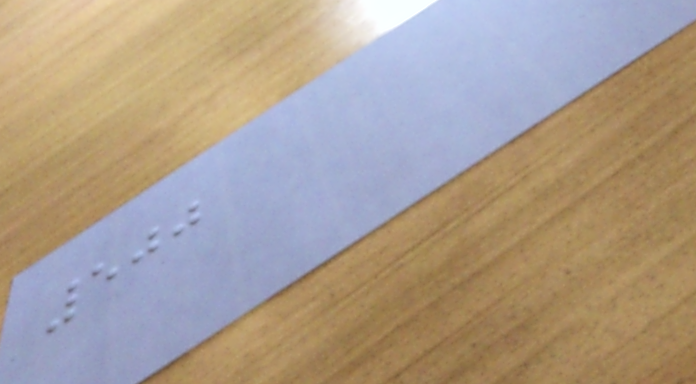500
